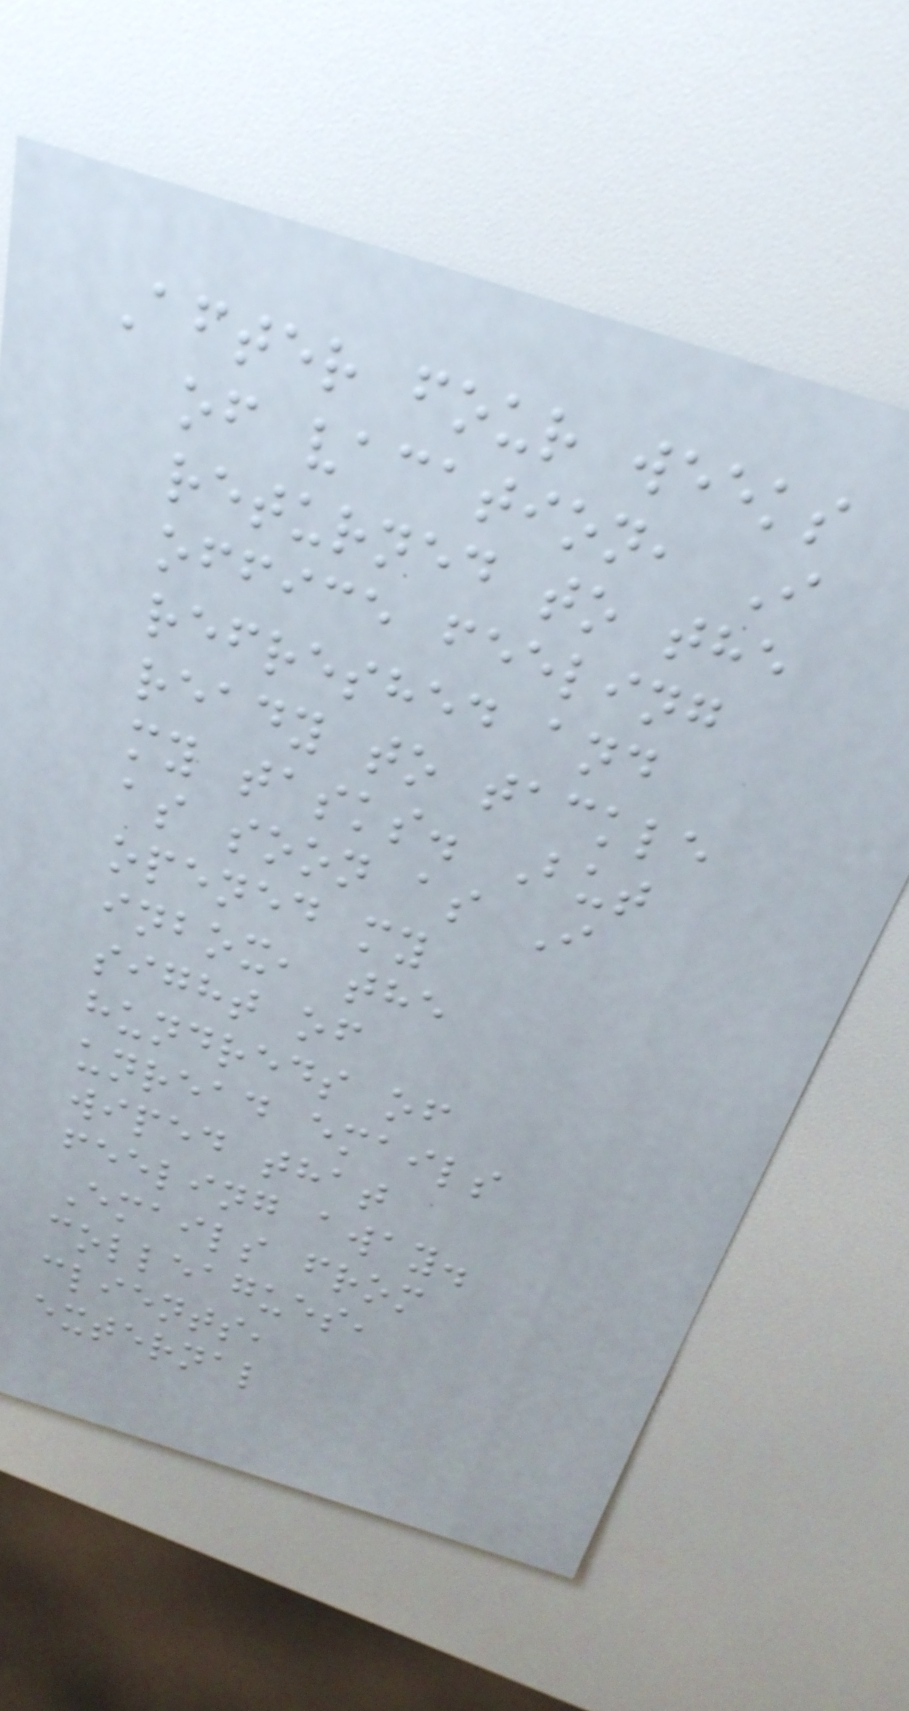After four weeks
of vacation, I
returned to the
office feeling
refreshed and
ready to tackle
my tasks. But
as soon as I
opened my
inbox, the
sight of
hundreds of
unread emails
wiped that
feeling away.
Emails from
colleagues,
clients,
external
